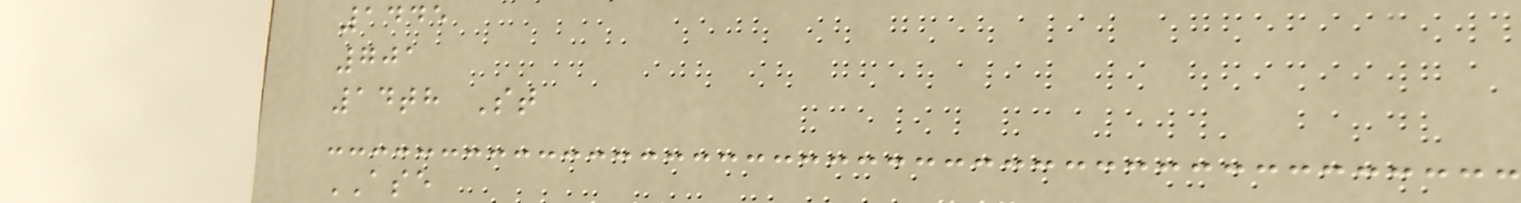1445
701
14th St
ASE
